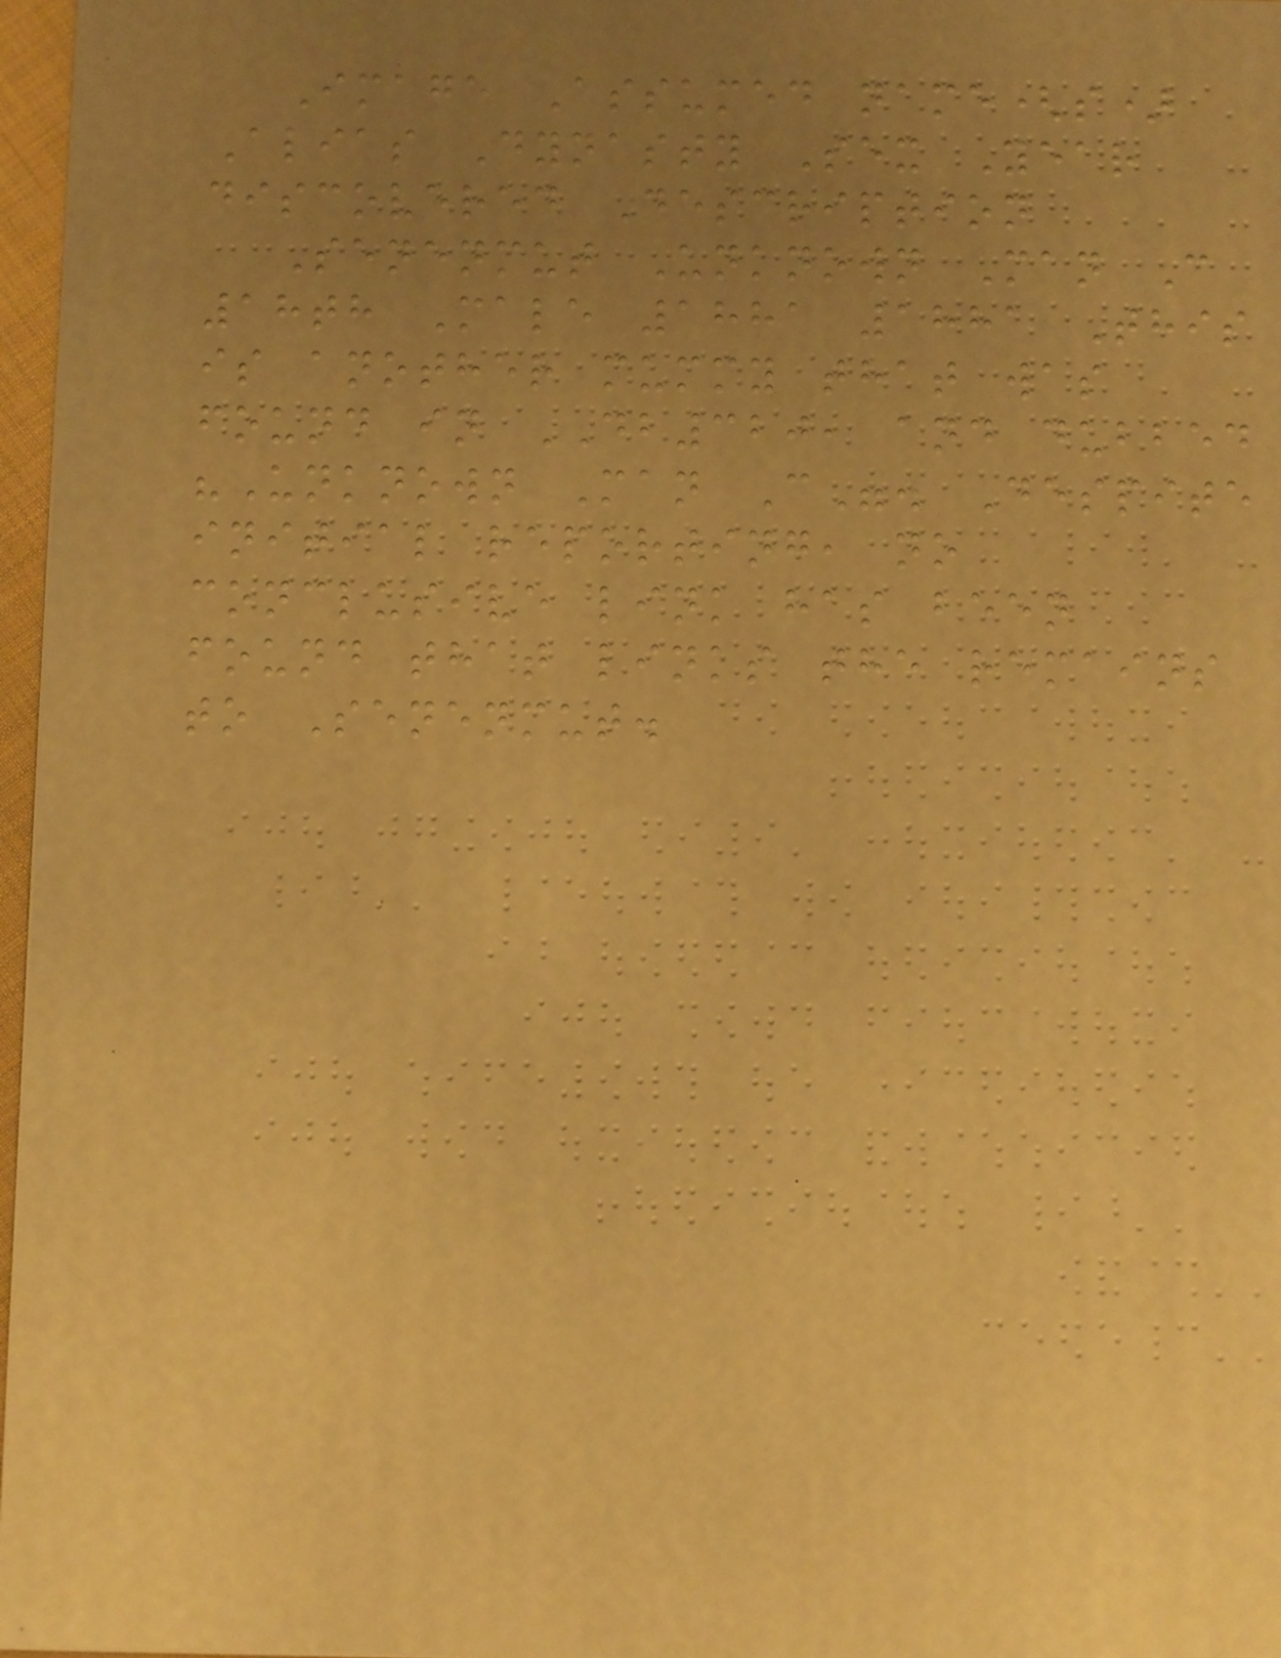Image Assumed name(s)
Alias Dynasty Sex Year
discovered Description
Senenmut Unknown Man C
18th Male 1881 1881 This
is another mummy that was
found in DB320, and dubbed
"Unknown Man C". Despite
initial reporting, no
conclusive link has been
found that links the remains
to Senenmut.
